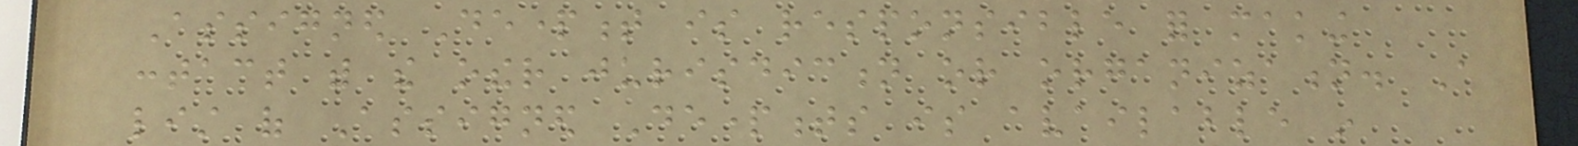Assigned Department is responsible for making
contact with the other jurisdiction or organization. A
list of Assigned Departments is available in
